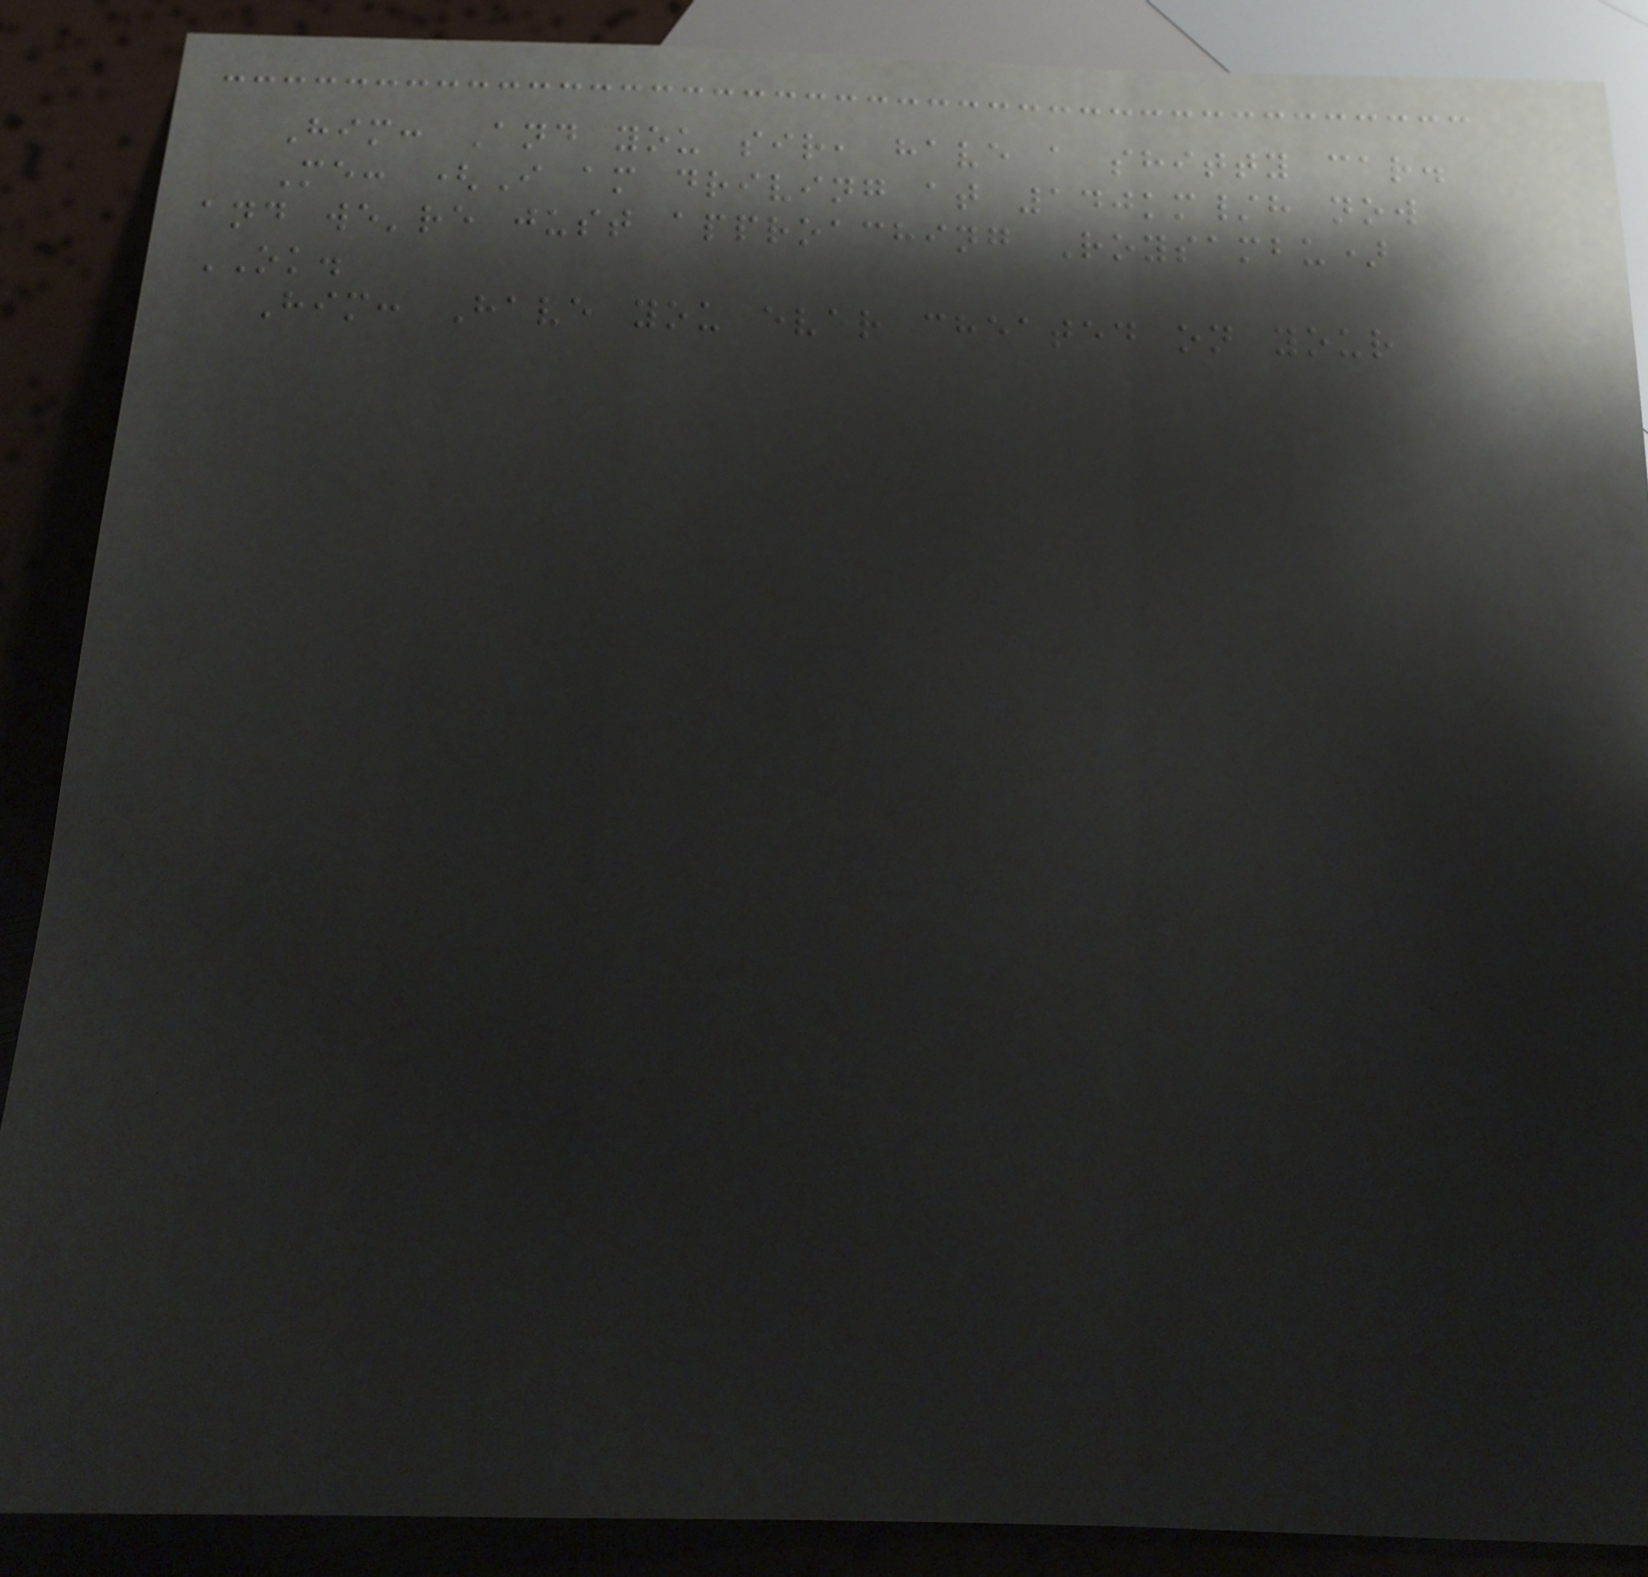Him: And you sir, have a shitty car.
Me: (I am driving at 140km/h now
and we're just approaching Roysambu)
OK.
Him: Have you ever cheated on your
